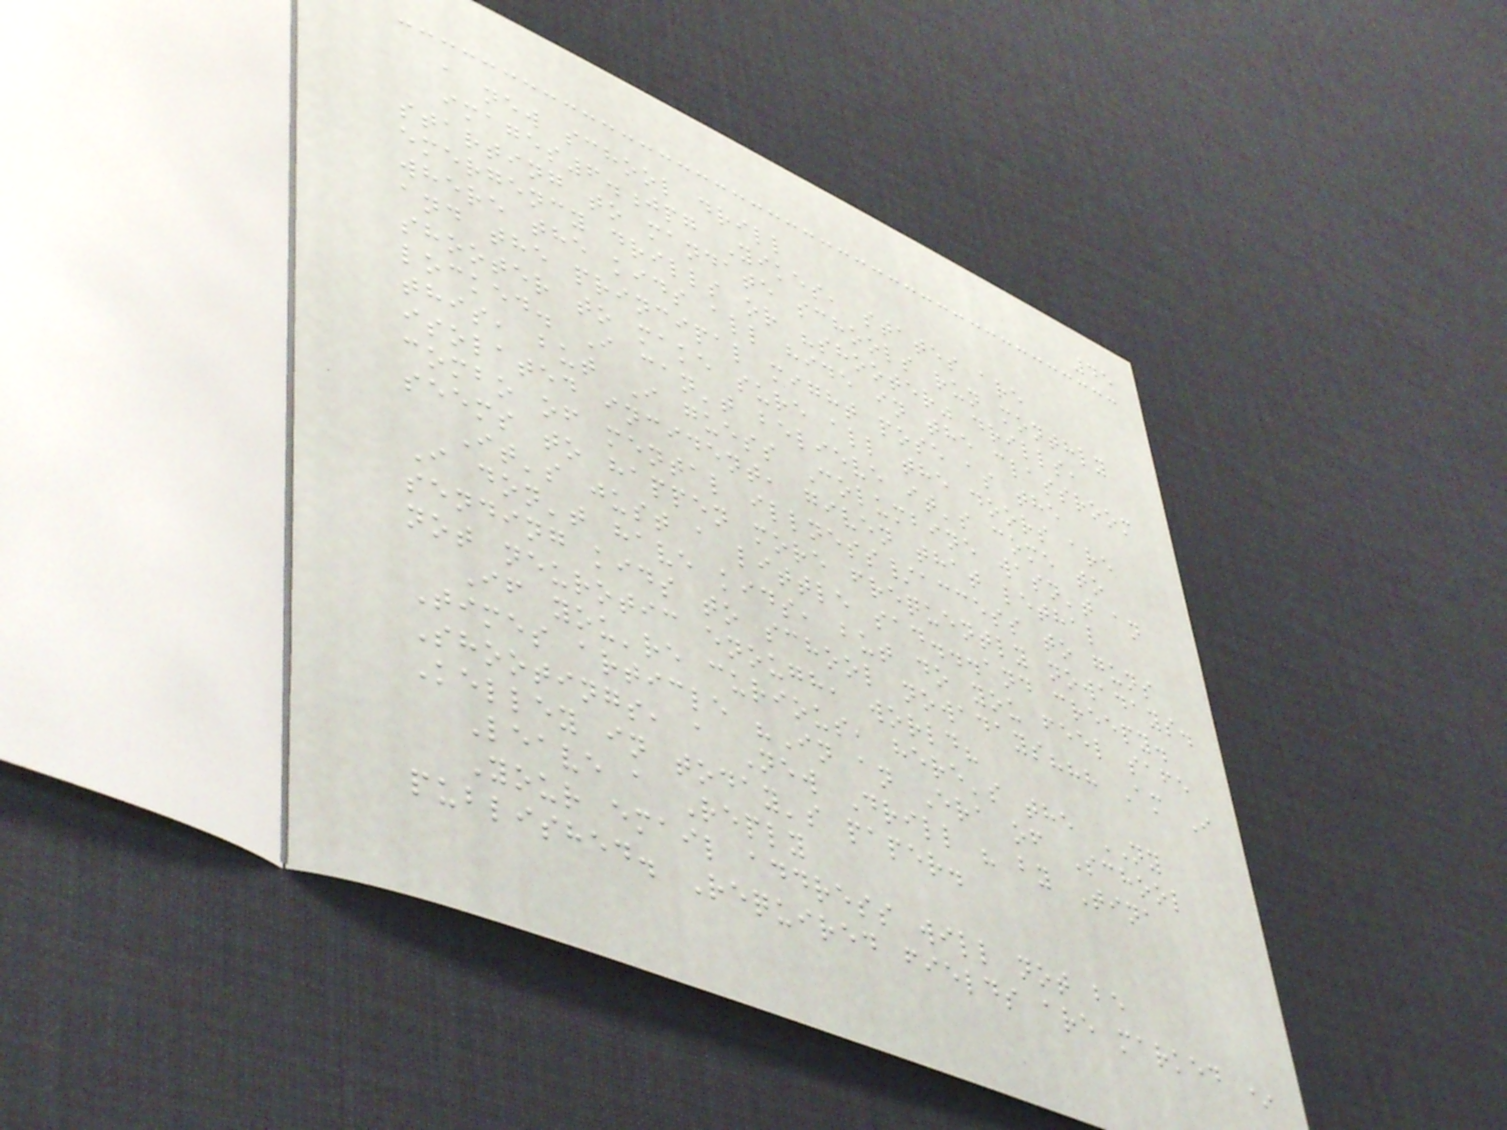45
a new school drill
images6.jpg Yikes, states are
starting to mandate schools run monthly
emergency drills or "shooter" drills,
where the kids all hide in the classroom
and the principal might pose as the
shooter to make sure all the doors are
locked. I can't believe it's come to
this, but I guess Columbine wasn't an
isolated incident, given that lethal
combo of mental illness/access to guns
seems to happen more frequently nowadays.
It's just a little sad...and creepy.
I don't have kids, but do you feel safe
sending kids to school nowadays??? Am I
not neurotic enough, world?
If you're curious, here's the NY
Times article "In an Era of School
Shootings, a New Drill " by Tina
Kelley in today's paper.
Leave a Reply
Your email address will not be
published. Required fields are marked *
